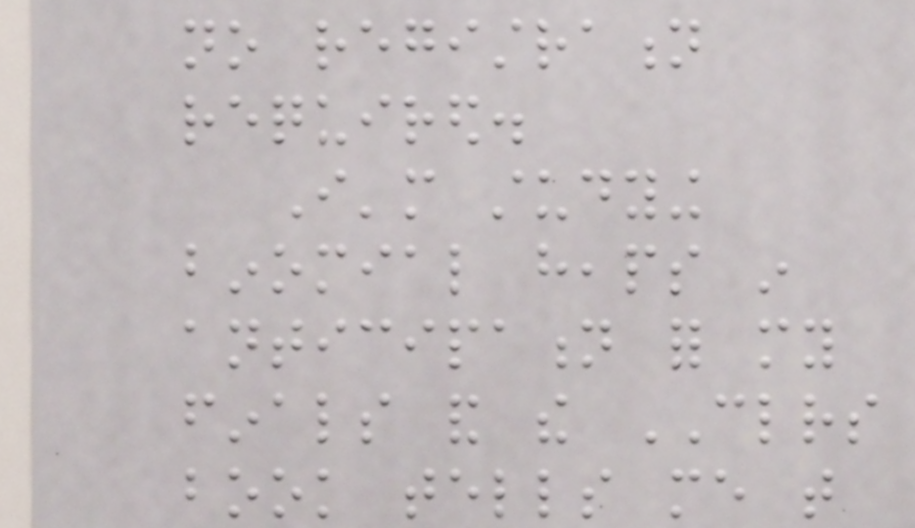no registration
required.
I'm studying
binomial heaps in
anticipation for my
finals and the CLRS
book tells me that
